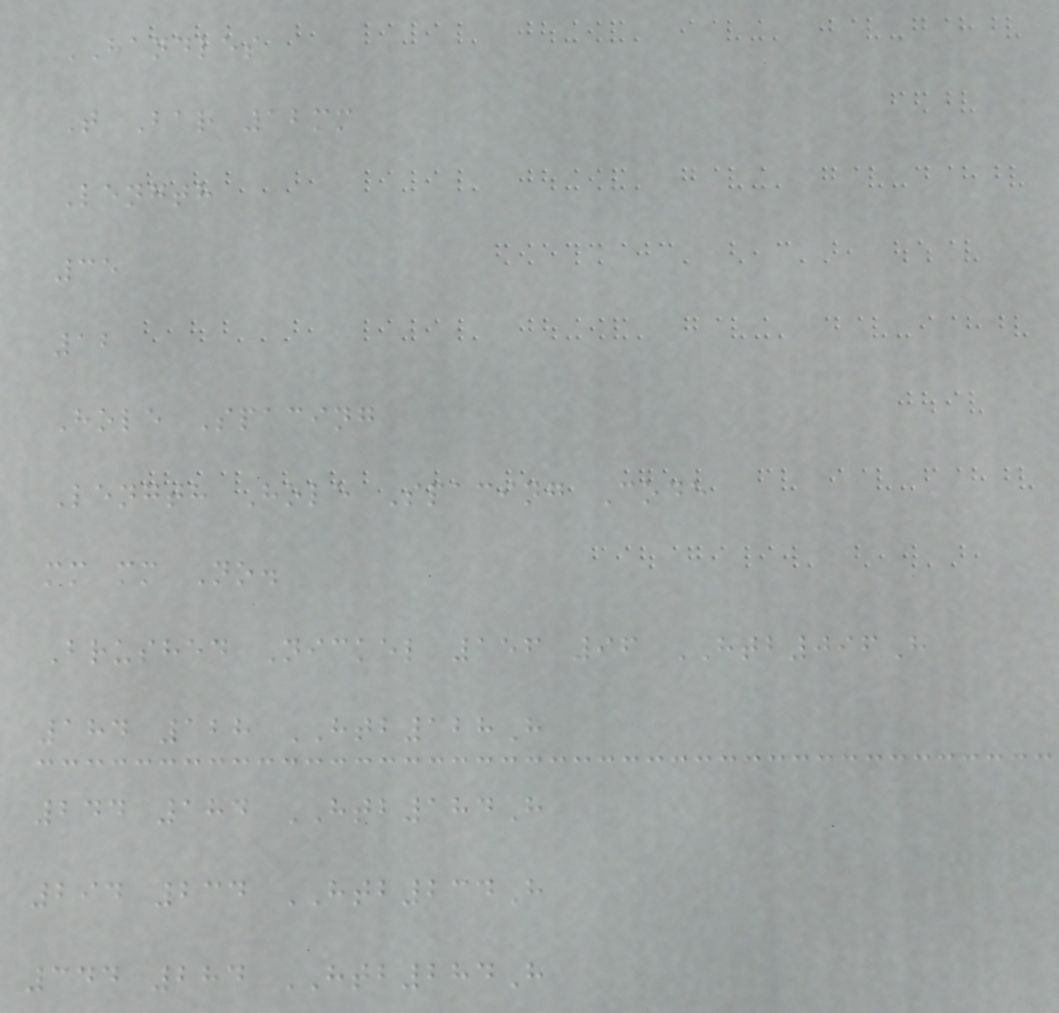HANDLES
T Bar 12mm
Length
35
12
Hole Spacing
Length Hole Spacing Code
mm mm No.
Brushed Nickel 156 96 HTB096H
184 128 HTB128H
244 184 HTB184H
294 234 HTB234H
344 284 HTB284H
